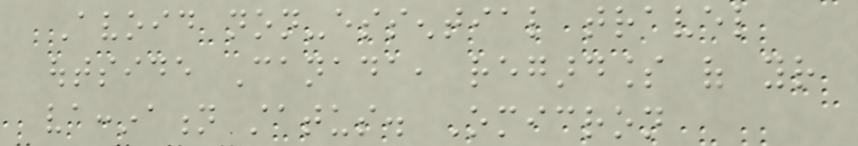Avoid non-essential travel
outside Canada, regardless of your
vaccination status. Omicron
